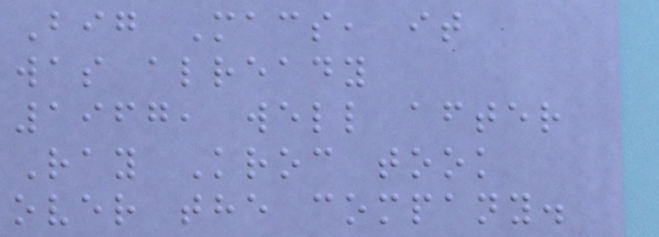Big Macs, it
was already
1967, well after
Ray Kroc took
over the company.
